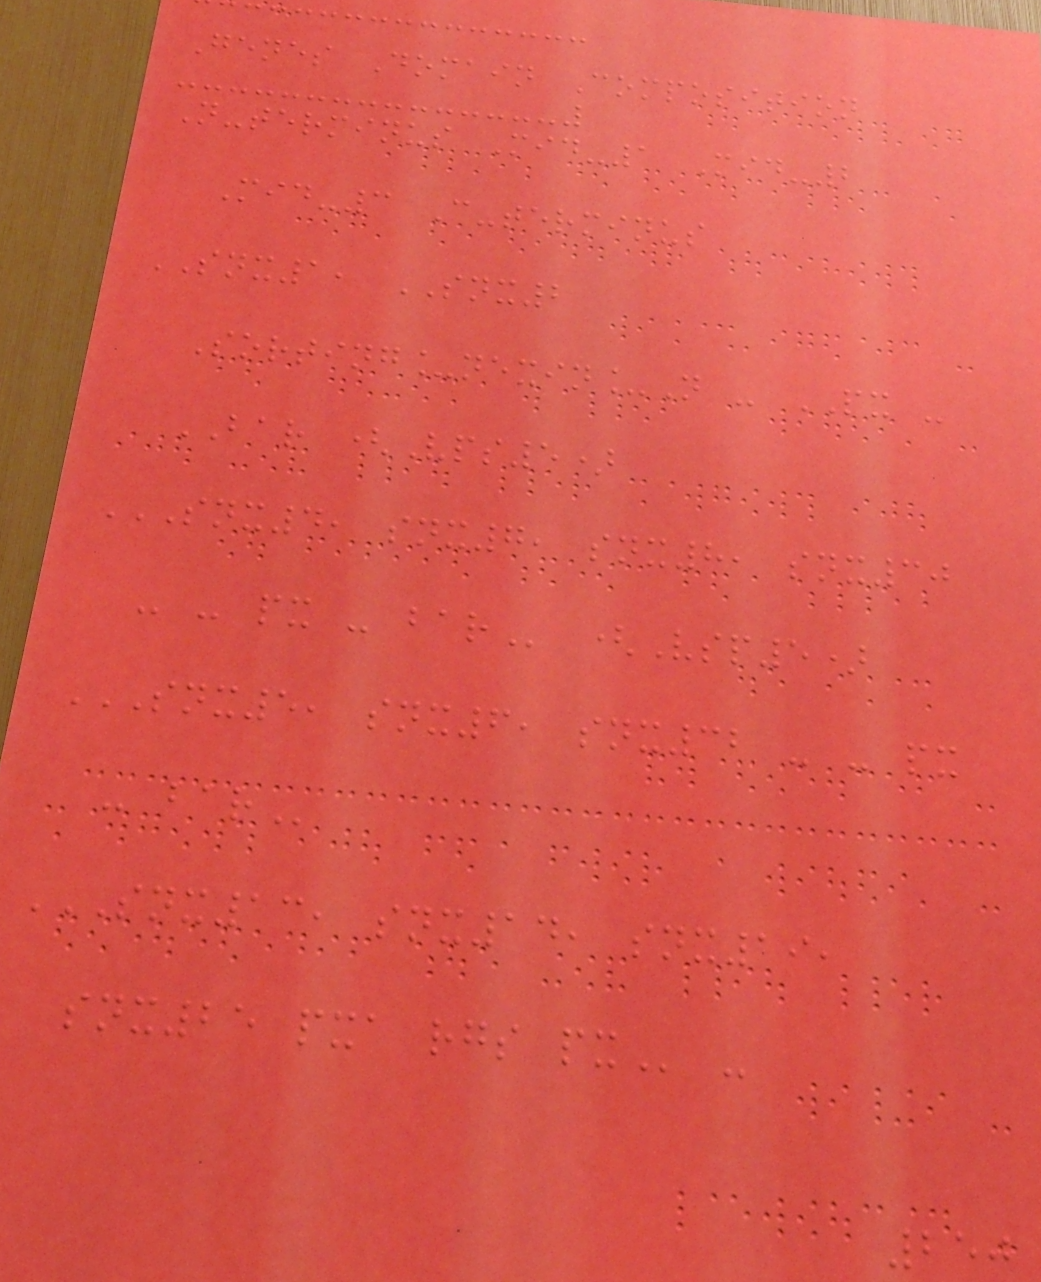Genes Domain Composition
N-terminus Mid-1 Mid-2
Mid-3 C-terminus
SNX1, SNX2
Sorting_nexin_N - PX -
BAR (Vps5)
SNX4, SNX7, SNX8, SNX30
- - PX - BAR (Vsp5)
SNX5, SNX6, SNX32 - - PX
- BAR
SNX13, SNX14, SNX19,
SNX25 PXA RGS PX -
250
